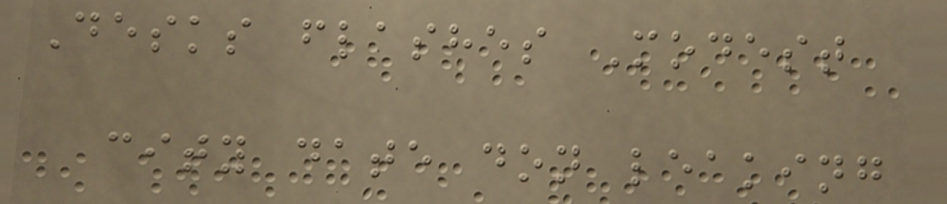Desks flashes Modest
city date don leaking
